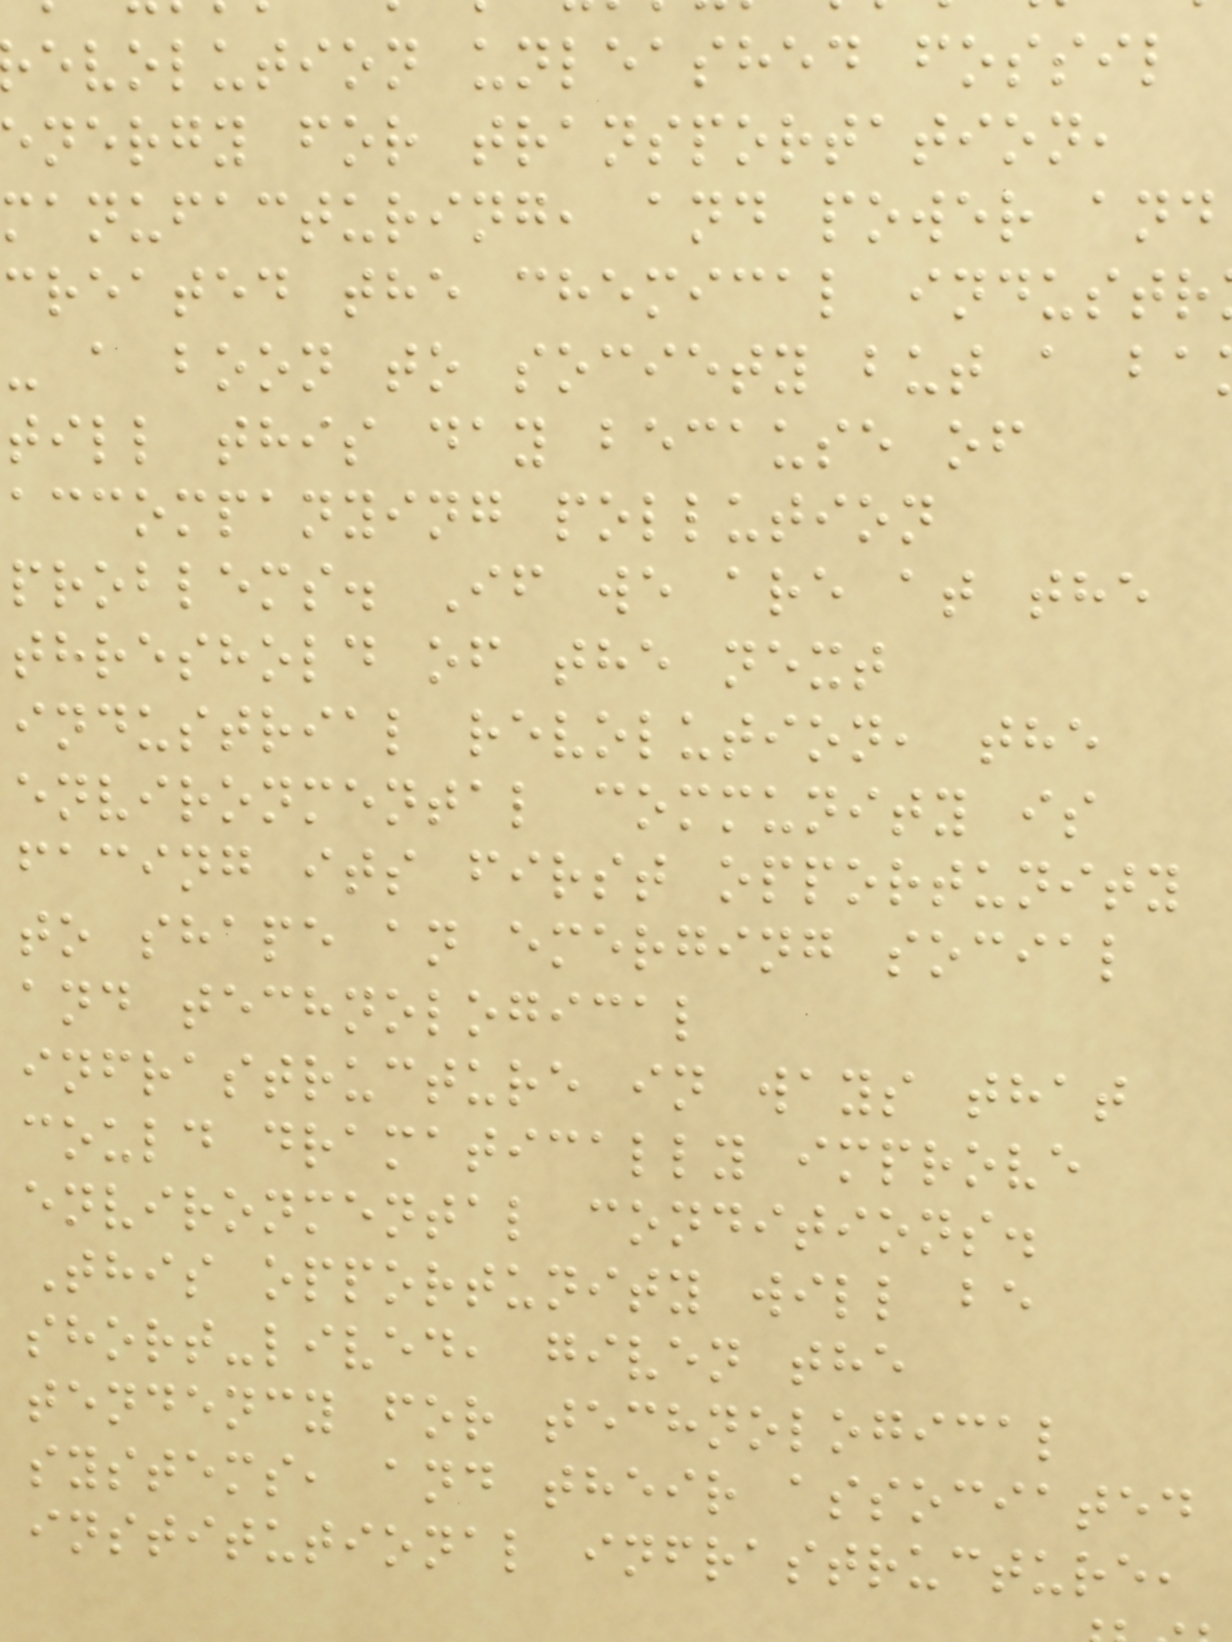evolution unleashed fossil
nergy for transportation,
manufacturing, and power and
created the chemical industr
- a boon to society but a ba
till this day because of
accompanying pollution
problems. If we are at the
threshold of the next
industrial revolution, the
environmental community is
facing its first opportunity
to shape an emerging social
and technological
infrastructure in ways that
could dramatically improve
environmental conditions.
This opportunity will be
short-lived, given the
tendency for technological
systems, and their associated
institutional infrastructure,
